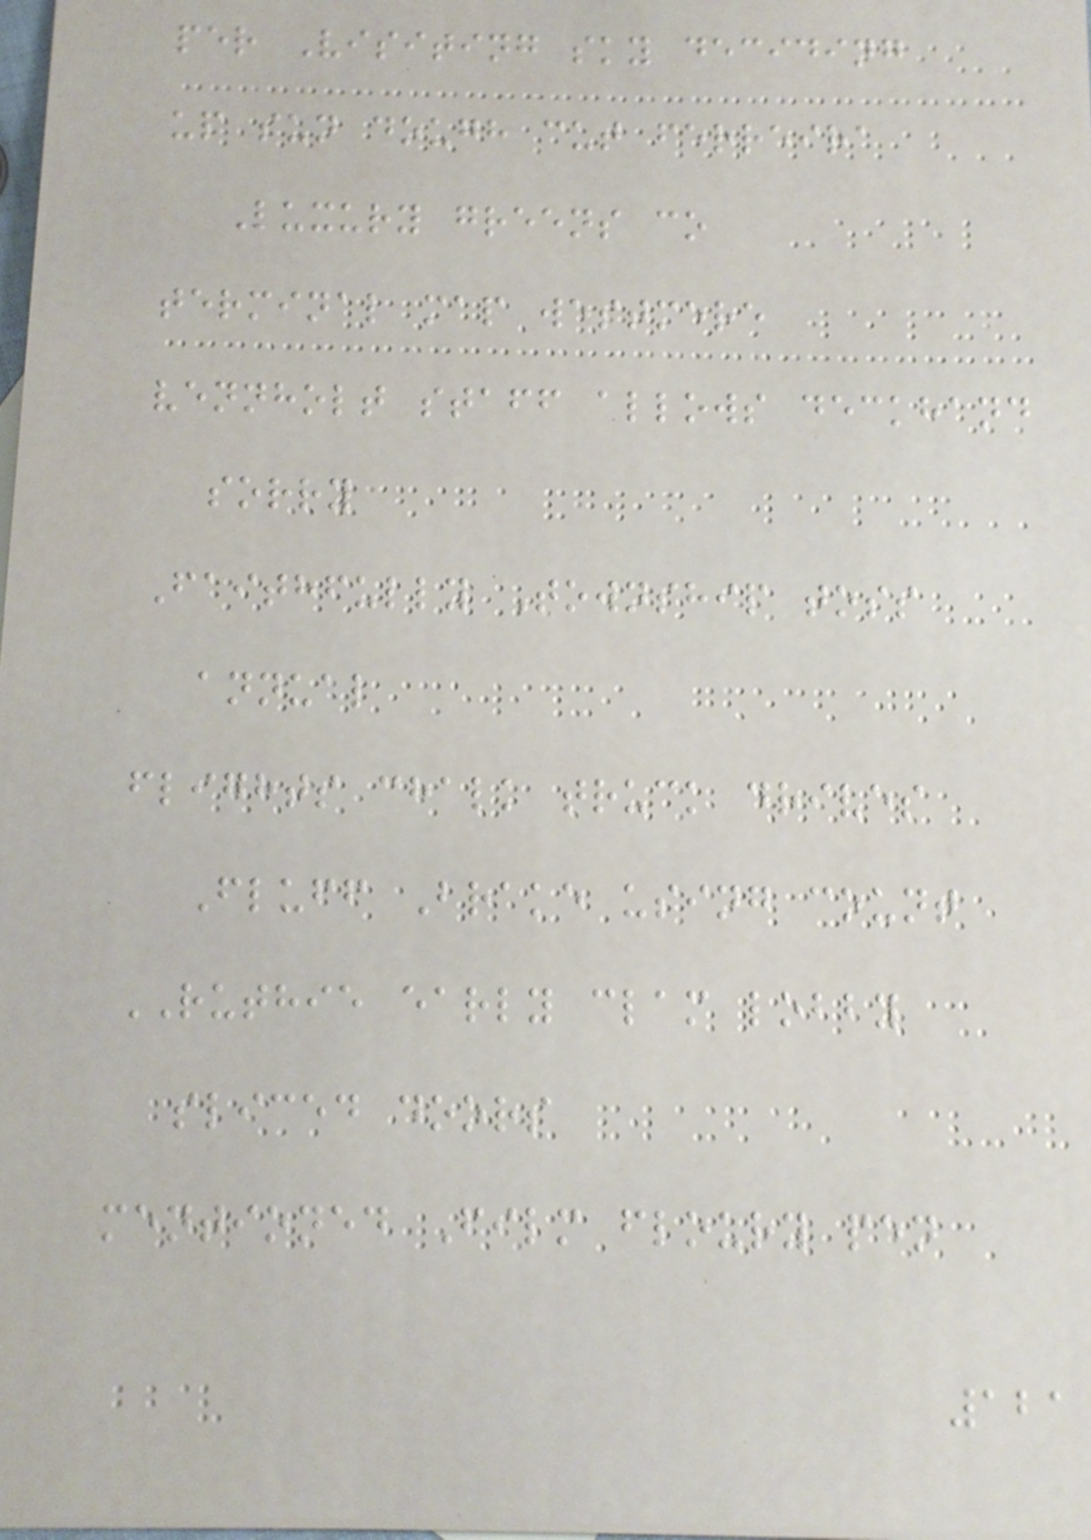per Visiting sky deciding
up sun dough cut ferreira
Luxury greens co
terminal map westmere
vennholt staff allows deckhand
sorry
Faithfully Township toss
annual
flights chalk truck drives
Fluff Brake using count
RUTHIE early clam lobby
sliced doors
mentioned Film floury pen
121
